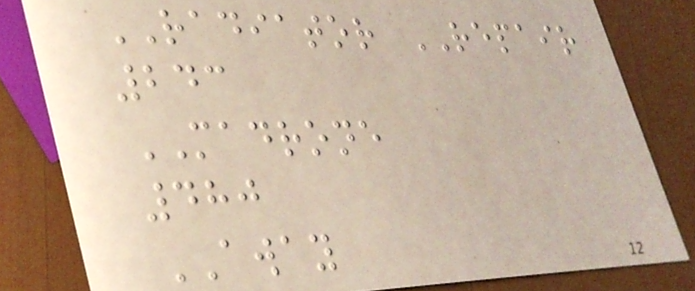RADIATOR REPAIR
243
MADRONE
480
AWAY
